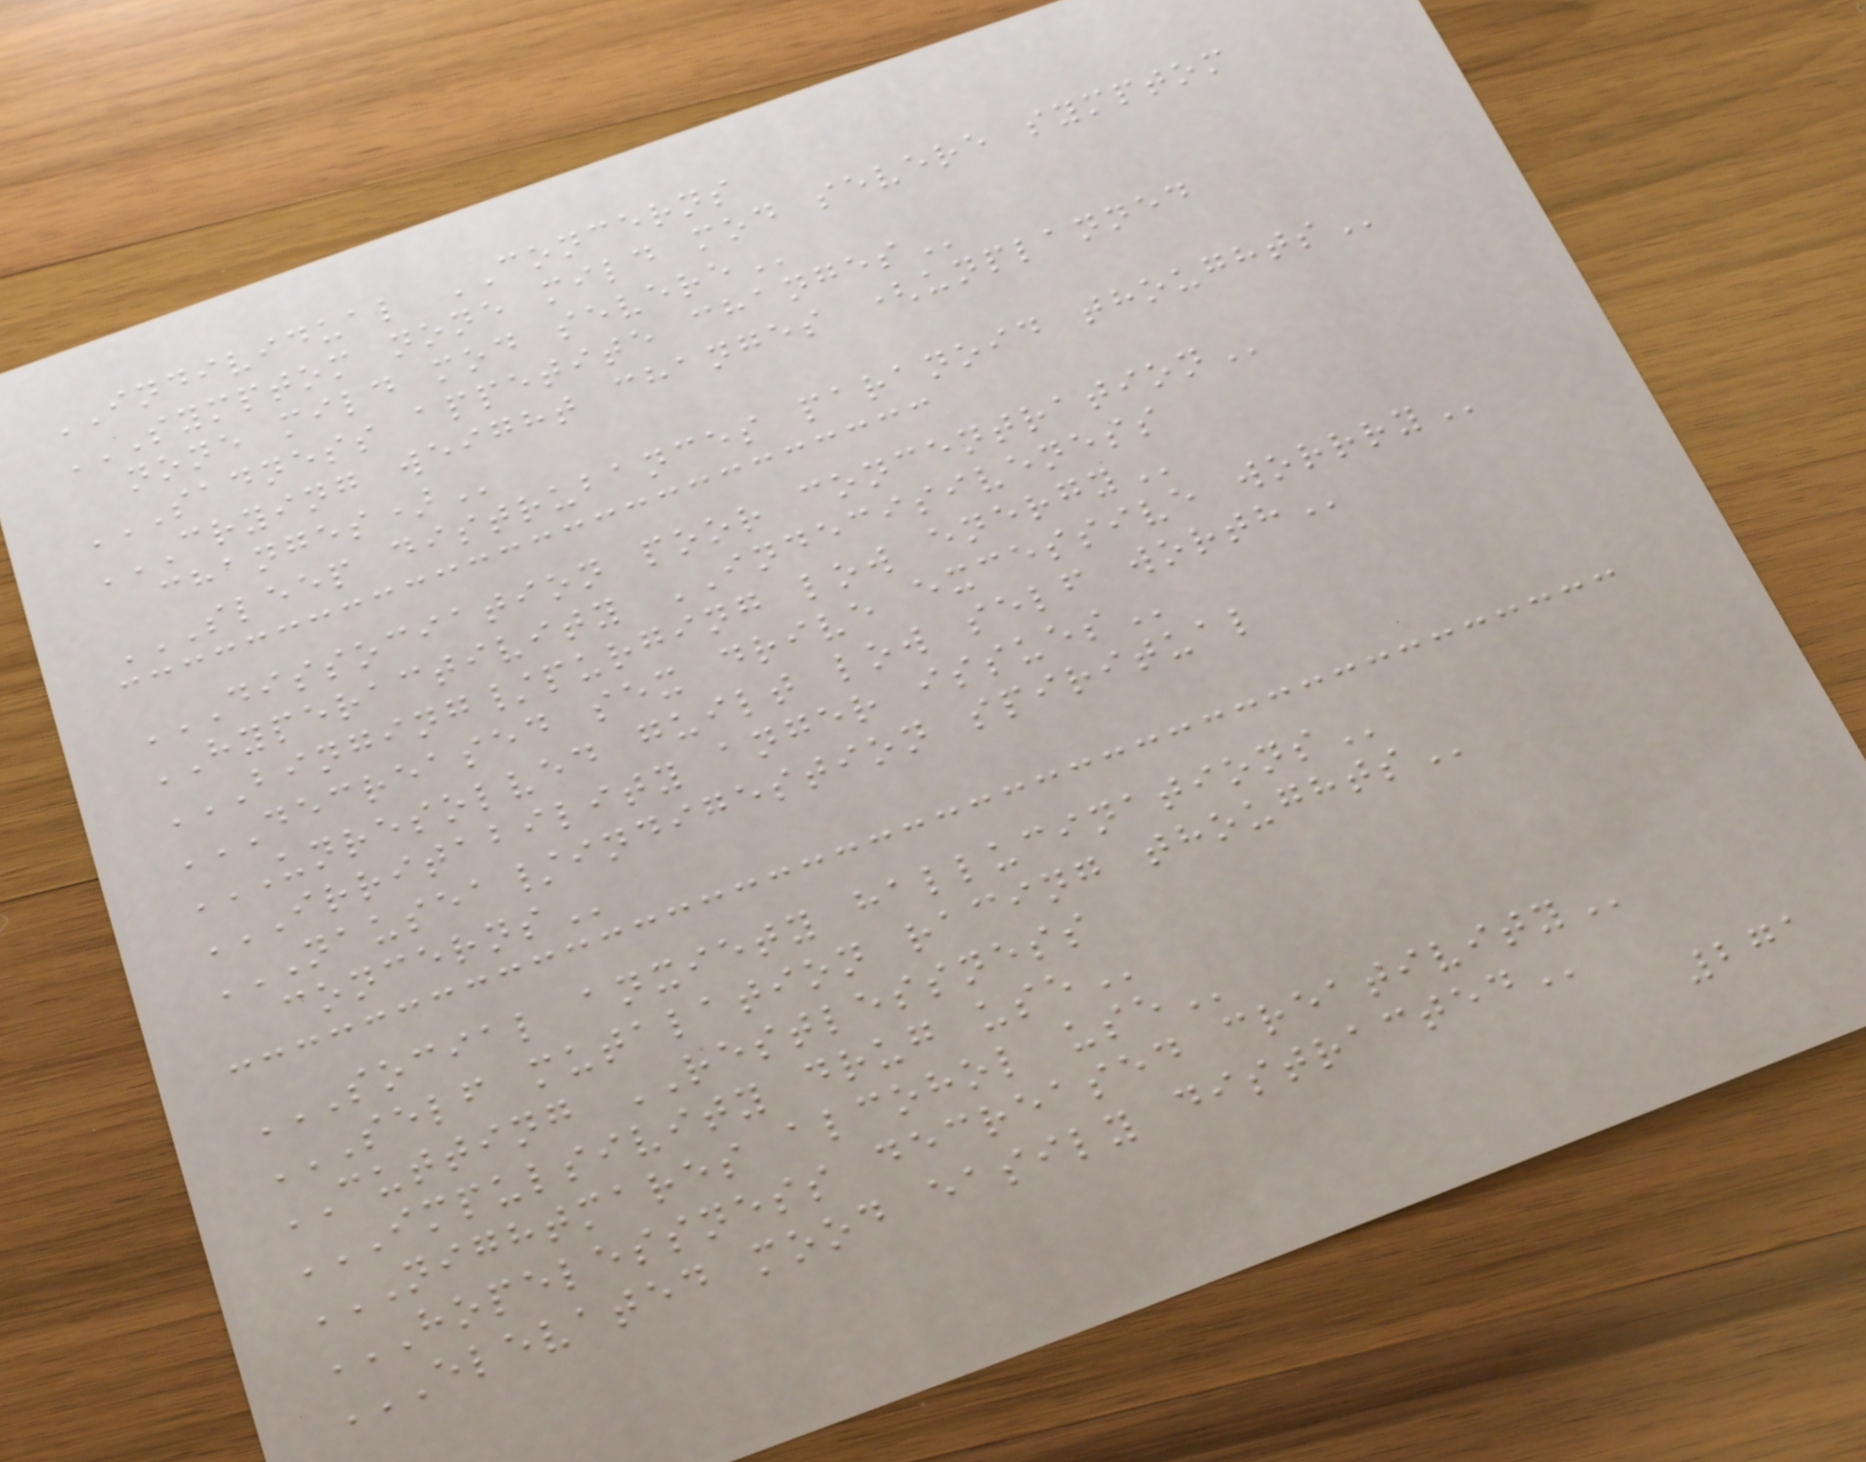INDIVIDUAL CONCERNS
SYMPTOM NONE MILD MOD SEVERE SYMPTOM
NONE MILD MOD SEVERE
SADNESS APPETITE CHANGES
CRYING WEIGHT CHANGES (UNPLANNED
CHANGES)
SLEEP DISTRUBANCES PARANOID THOUGHTS
DISSOCIATION POOR CONCENTRATION
HYPERACTIVITY INDECISIVENESS
BINGING/PURGING LOW ENERGY
DECREASED SEX DRIVE EXCESSIVE WORRRY
UNRESOLVED GUILT LOW SELF WORTH
IRRITABILITY ANGER ISSUES
NAUSEA/INDIGESTION SPIRITUAL
CONCERNS
SOCIAL ANXIETY HALLUCINATIONS
SELF MUTALATION RACING THOUGHTS
CUTTING RESTLESSNESS
IMPULSIVITY DRUG USE
NIGHTMARES ALCOHOL USE
HOPELESSNESS DECREASED CREATIVITY
ELEVATED MOOD EASILY DISTRACTED
271
